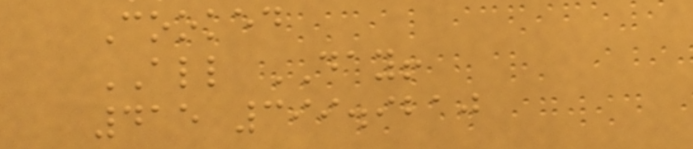Cooked
ALL DAY!
415 399.9210
